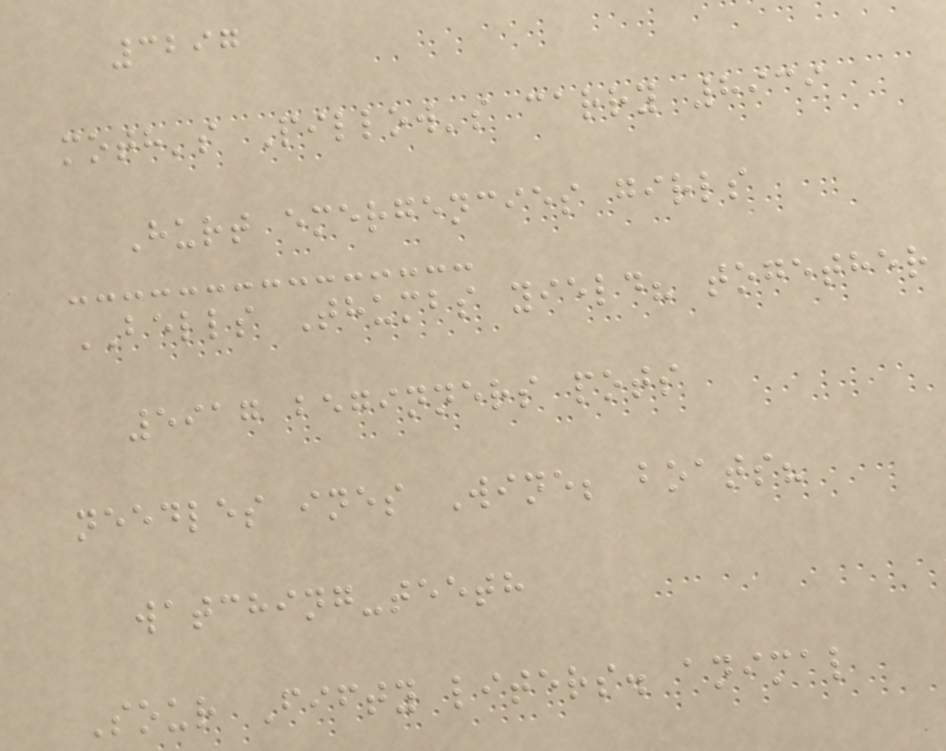3297
moth's Pillow's carry 8939
Hurt emergencies girls
BELLS Thumbs yield? together
5917 beginners pots
needles ines Wine; boats?
watching-teeth
Sour Fifty liters. animal
